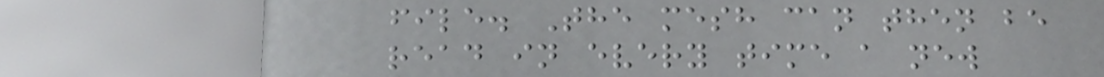file. The mesh can then be
read in every time a new
